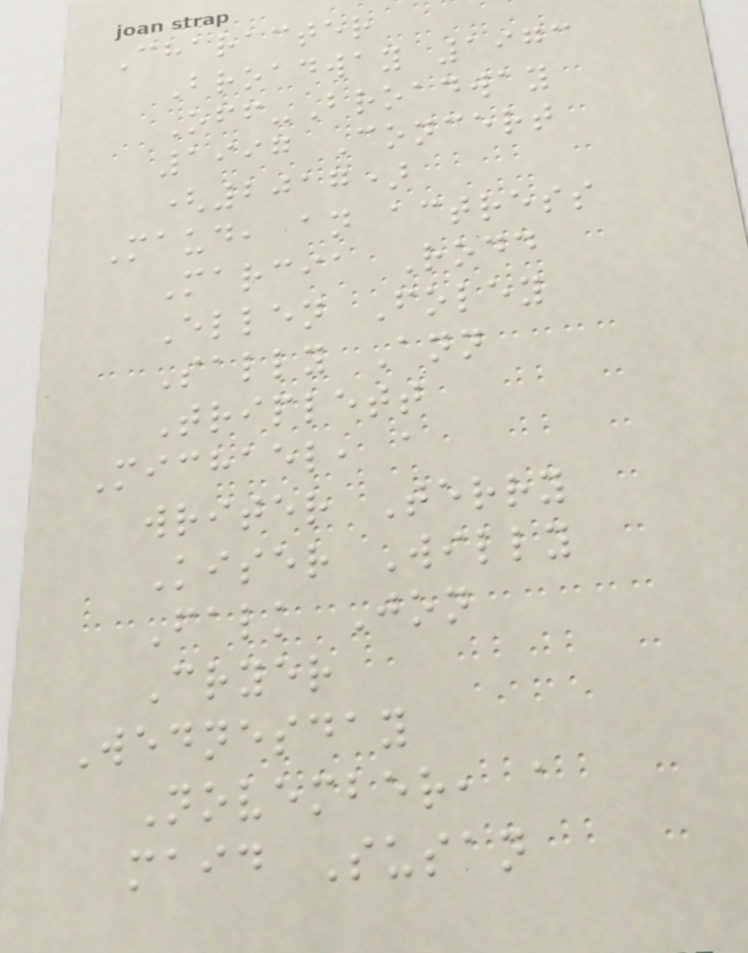Character
Broadway 1973
Off-Broadway
1997 Concert
(2017)
Maud, an actress
Marcia Rodd
Ellen Foley
Sally Ann
Triplett
Michael, a
writer Terry
Kiser Willy
Falk Jon
Cryer
Wednesday
November, a
maid Susan
